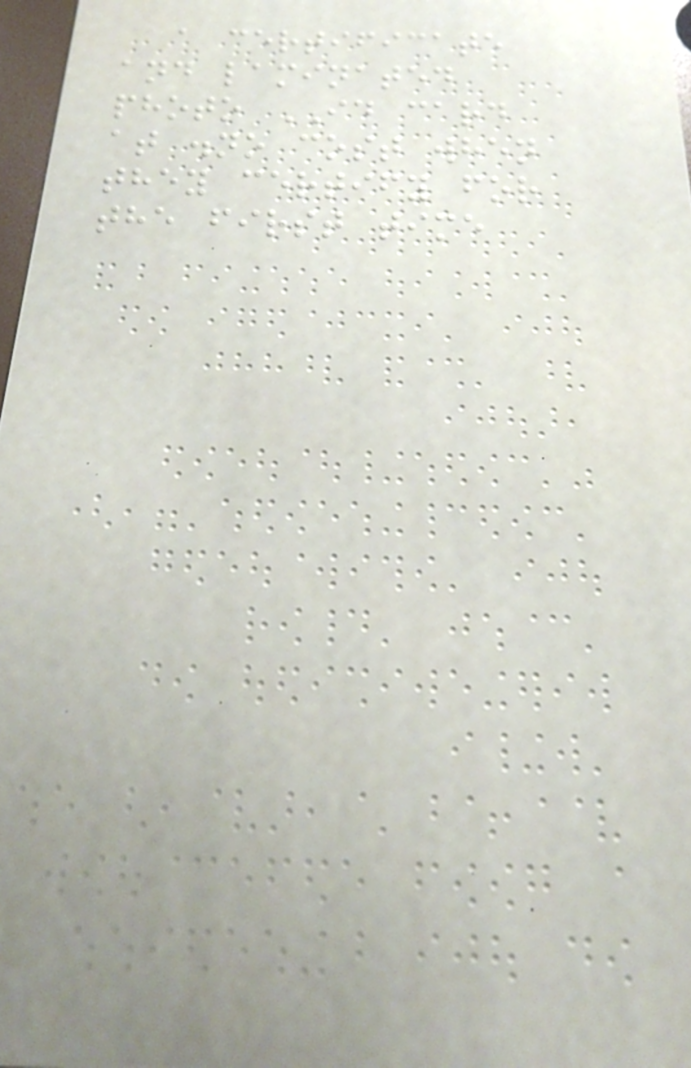a certificate
and laminated
photo ID card
at .no cost when
they certify for
the first time
